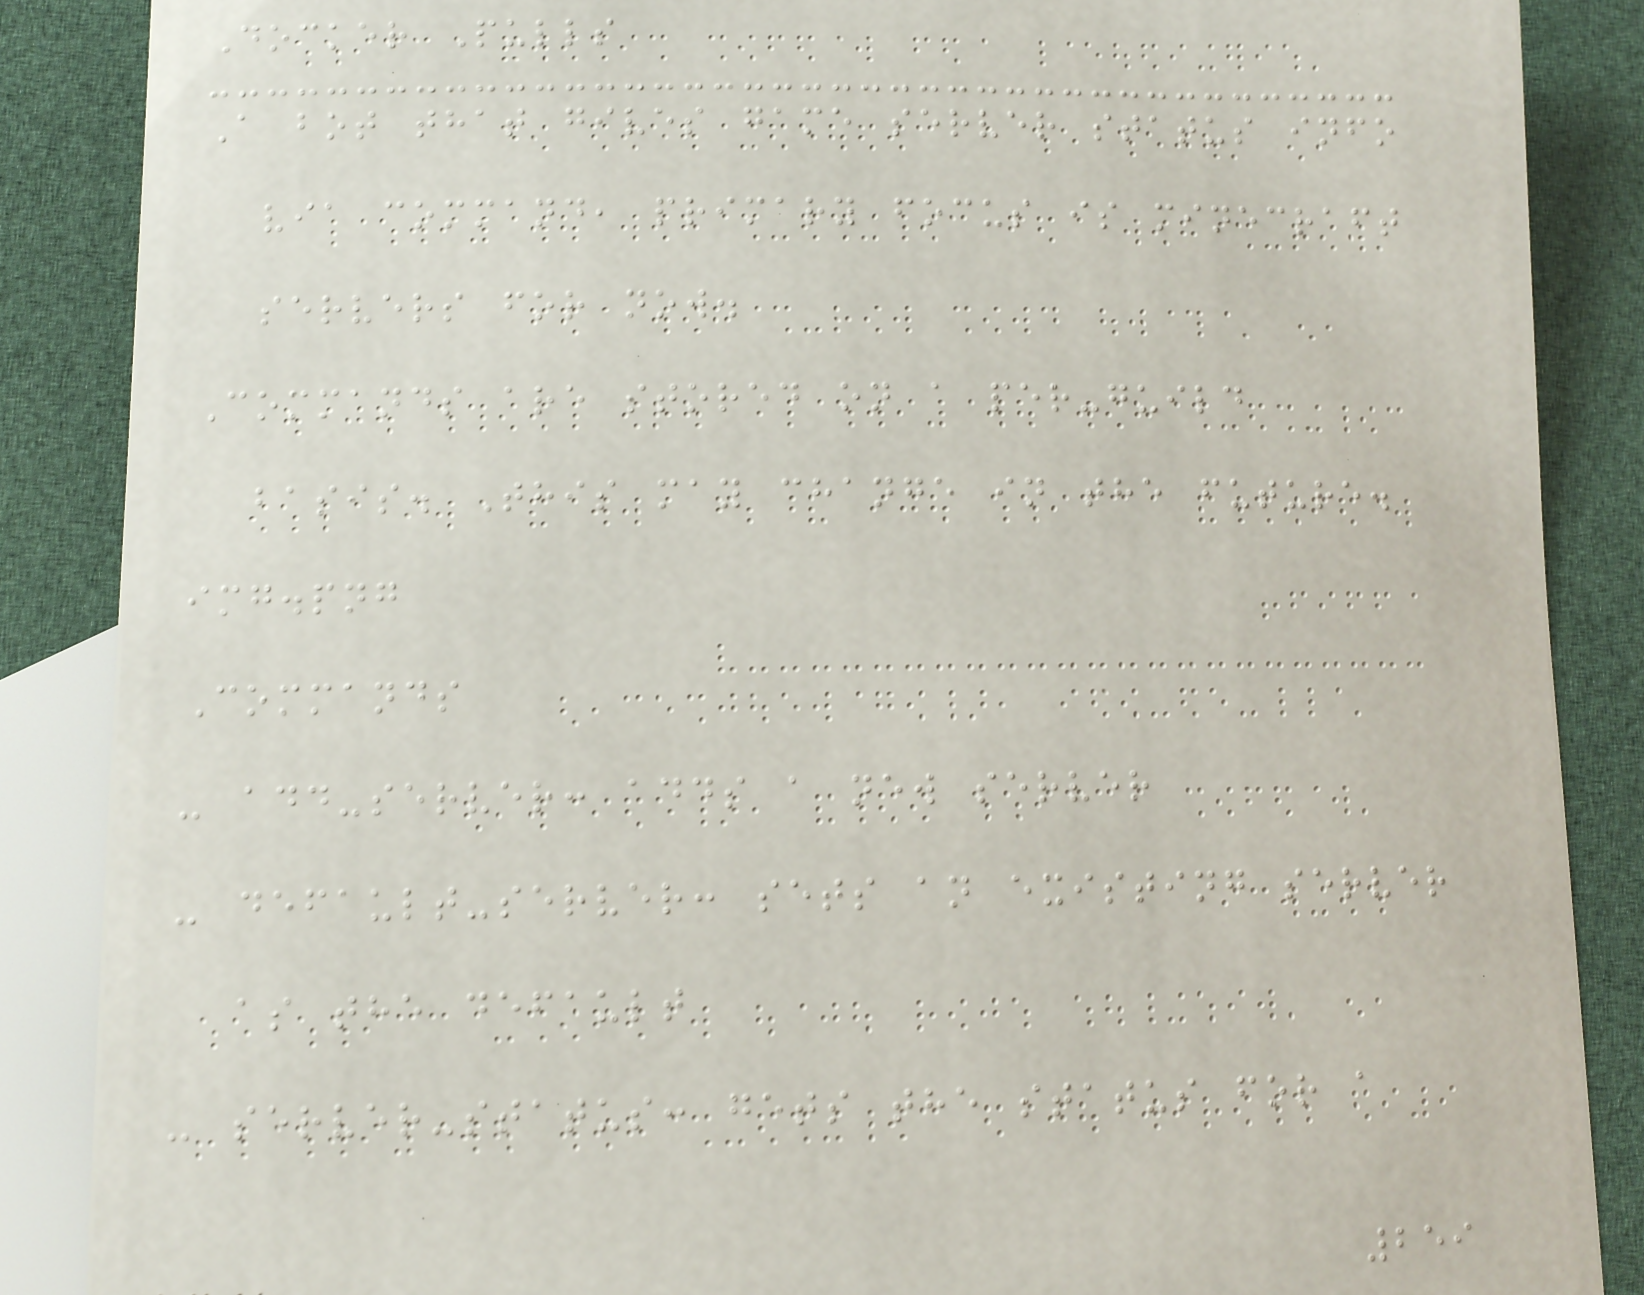Docker Pulls
A bot that gives game server status info
via command, primary focus is minecraft
servers for now.
Commands are stored on a per-guild
basis. This may change in the future.
img.png
Commands
- add-server: adds a new server
- default-server: sets an existing server
as the default
- server-status: gets the status for a
259
